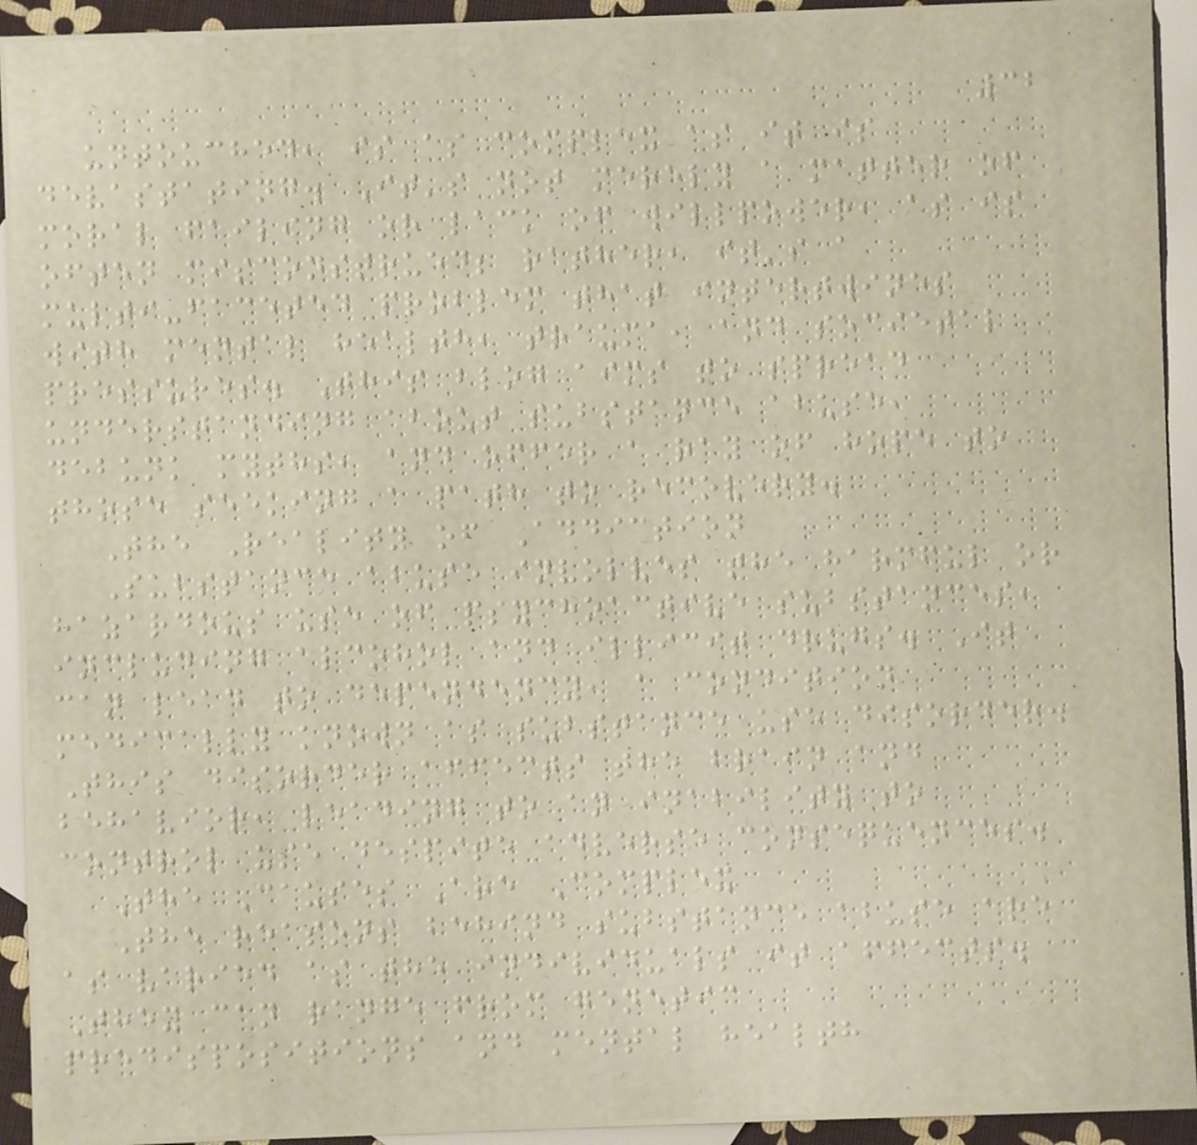32
untouched, is as complex as it is
devastating. It's not merely a matter of
moral failing or lack of willpower, as is
often misconstrued; rather, it's a
multi-faceted problem that intertwines
with mental health, trauma, and societal
pressures. This blog aims to spread
understanding about substance abuse,
debunk myths, and offer a ray of hope to
those seeking a path to recovery.
The Reality of Addiction
Substance abuse involves the harmful or
hazardous use of psychoactive substances,
including alcohol and illicit drugs. It
can lead to dependency, a condition
medically known as substance use disorder.
This disorder affects the brain and
behavior, leading to an inability to
control use despite adverse consequences.
The Causes Are Complex
The reasons behind substance abuse are
as varied as the individuals it affects.
They can range from genetic
predispositions and mental health
